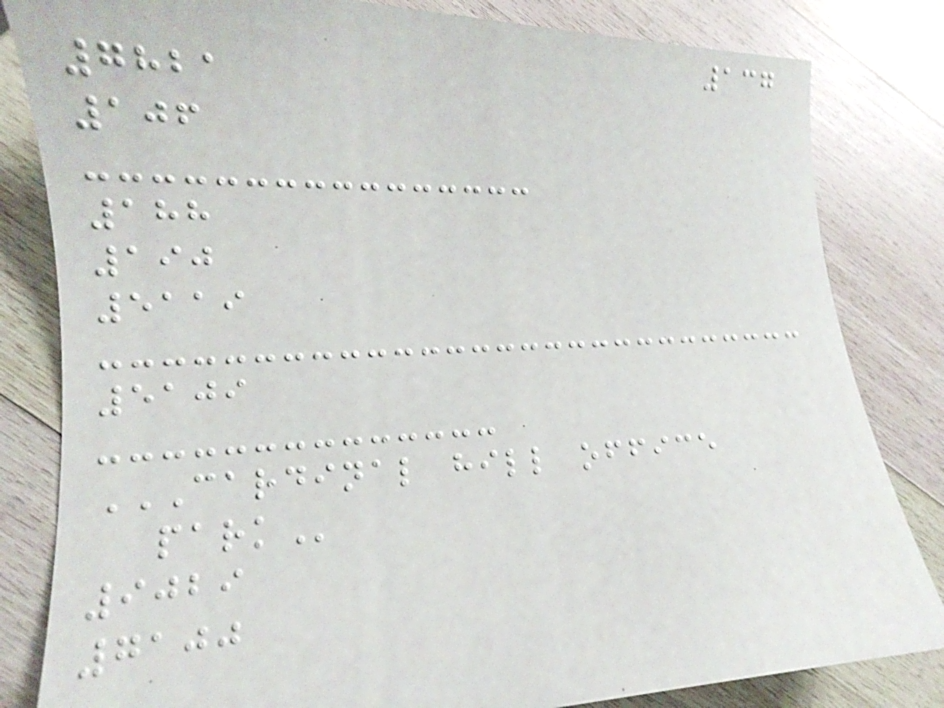137
7821
106
188
190
5119
5109
CARDINAL HILL OFFICE
PARK
9029
7100
